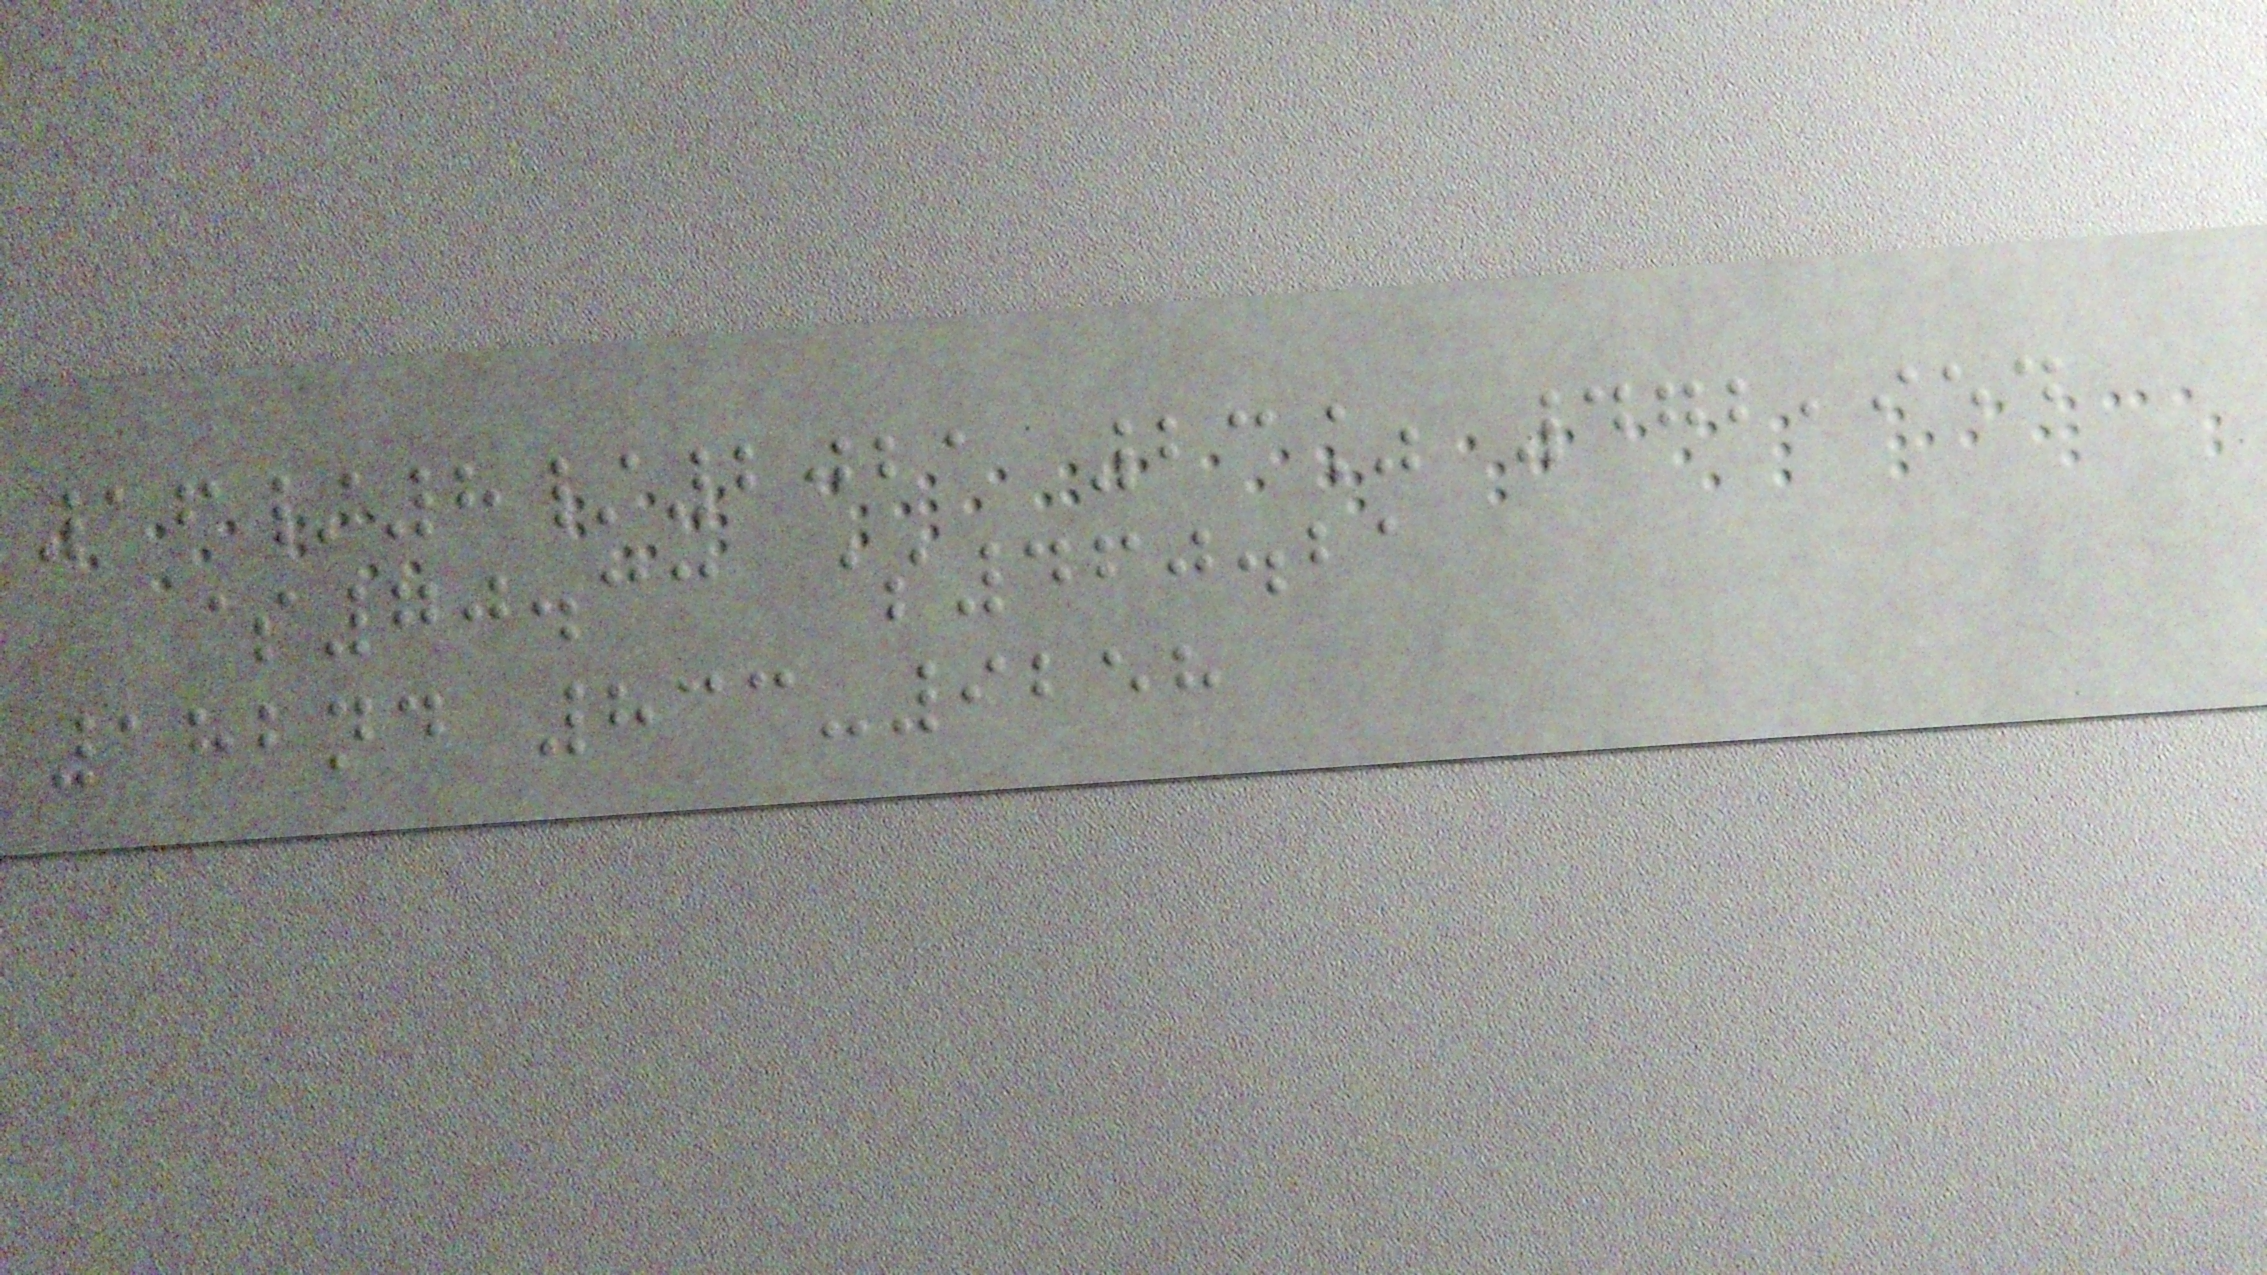16/8/2021 23% 472,954
$70.33 $460.21
182nd 833-9258
